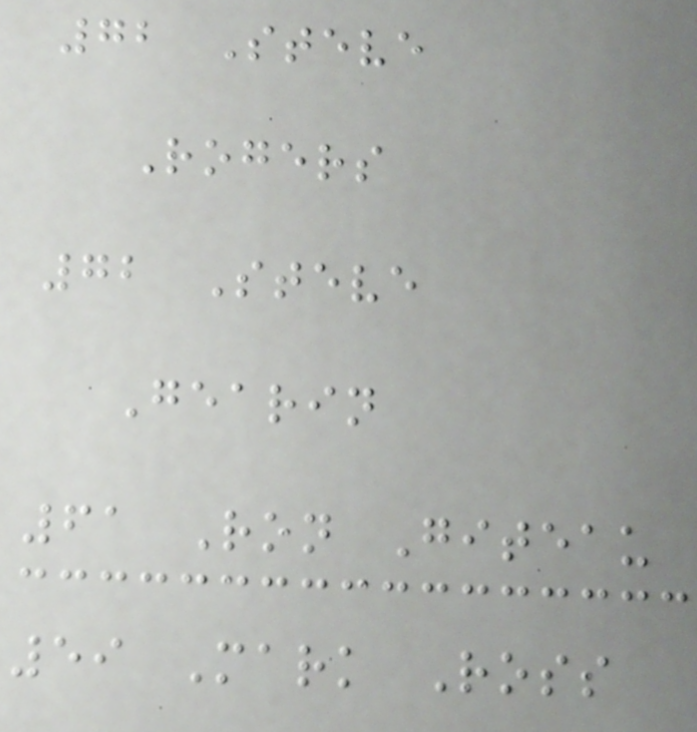72 Steve
Rogers
72 Steve
Gearin
61 Ron Giteau
59 Mark Ross
